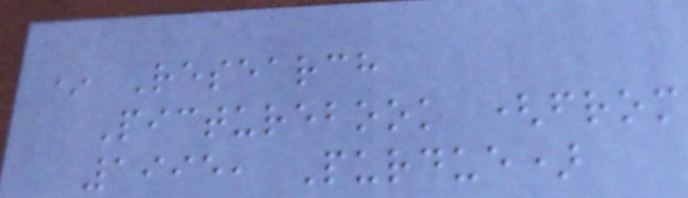* Research
Picturebook (from
1995, Purdue)
